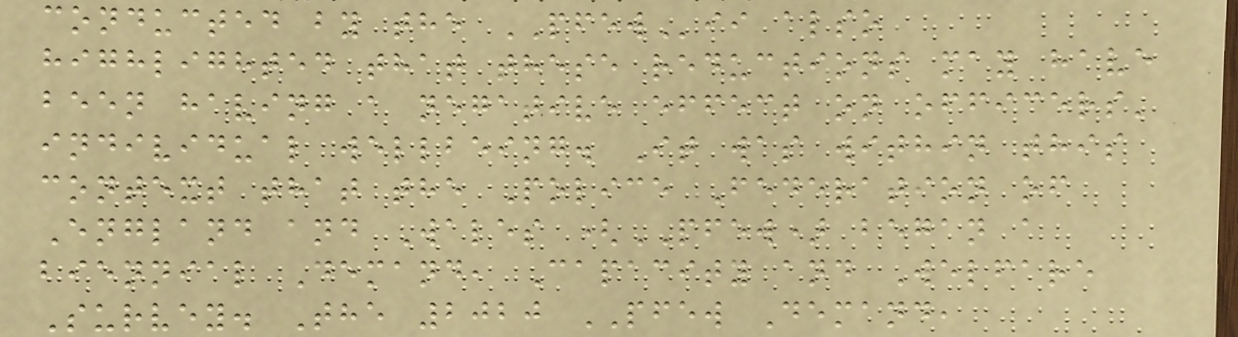conducted by the PFEWii also
highlighted that these reductions may have
been having a negative effect on officers'
individual wellbeing. It was within this
context that the Police Federation of
England and Wales (PFEW) began a
biennial Demand, Capacity and Welfare
Survey. The 2020 PFEW Demand,
